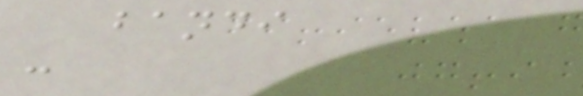bandi
:
